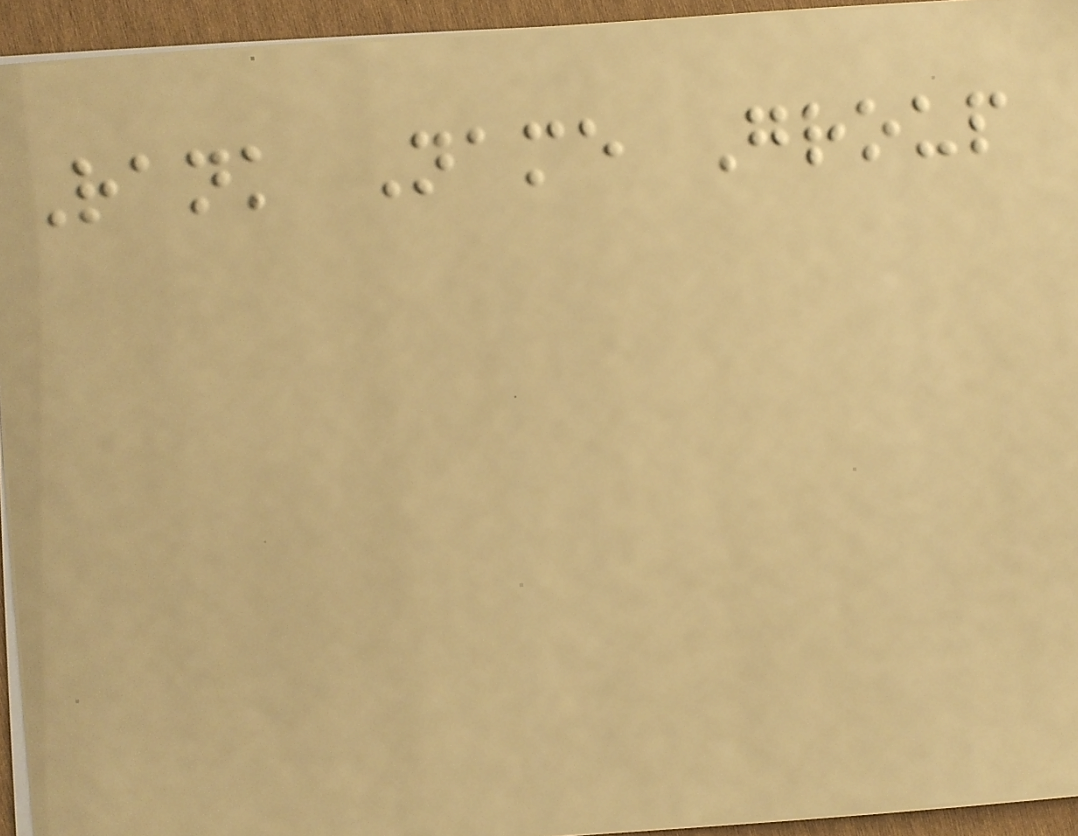Rank Name Group
